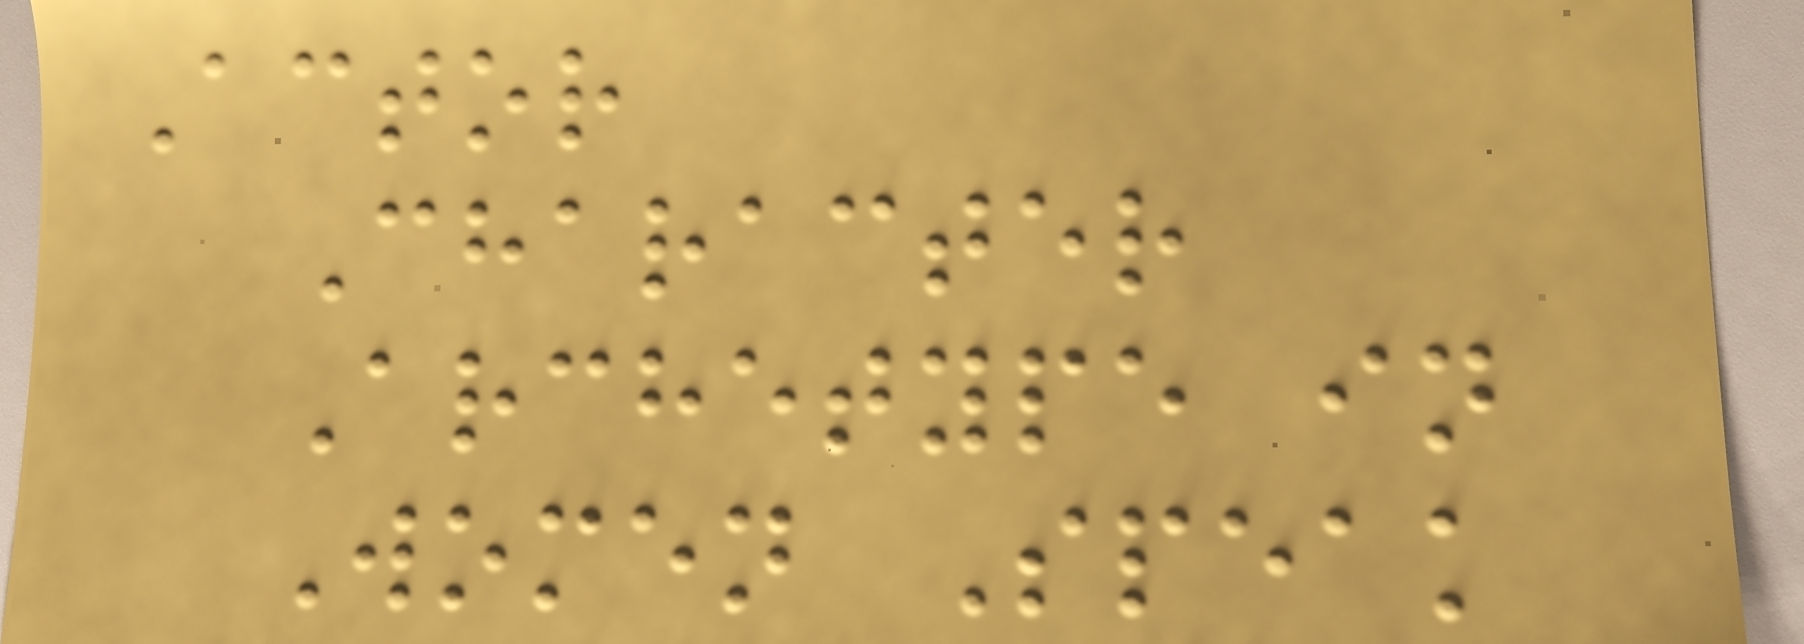Actor
Character
Archetype in
Women Speak
